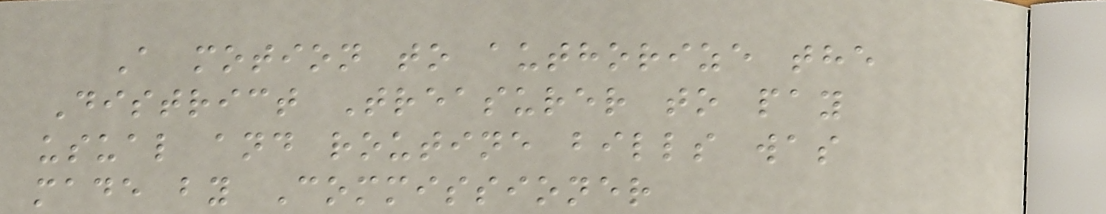A motion to authorize the
District Treasurer to pay
usual and routine bills was
made by Commissioner
